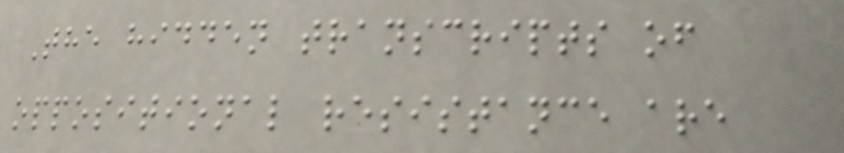The hidden transcripts of
oppositional resistance are
